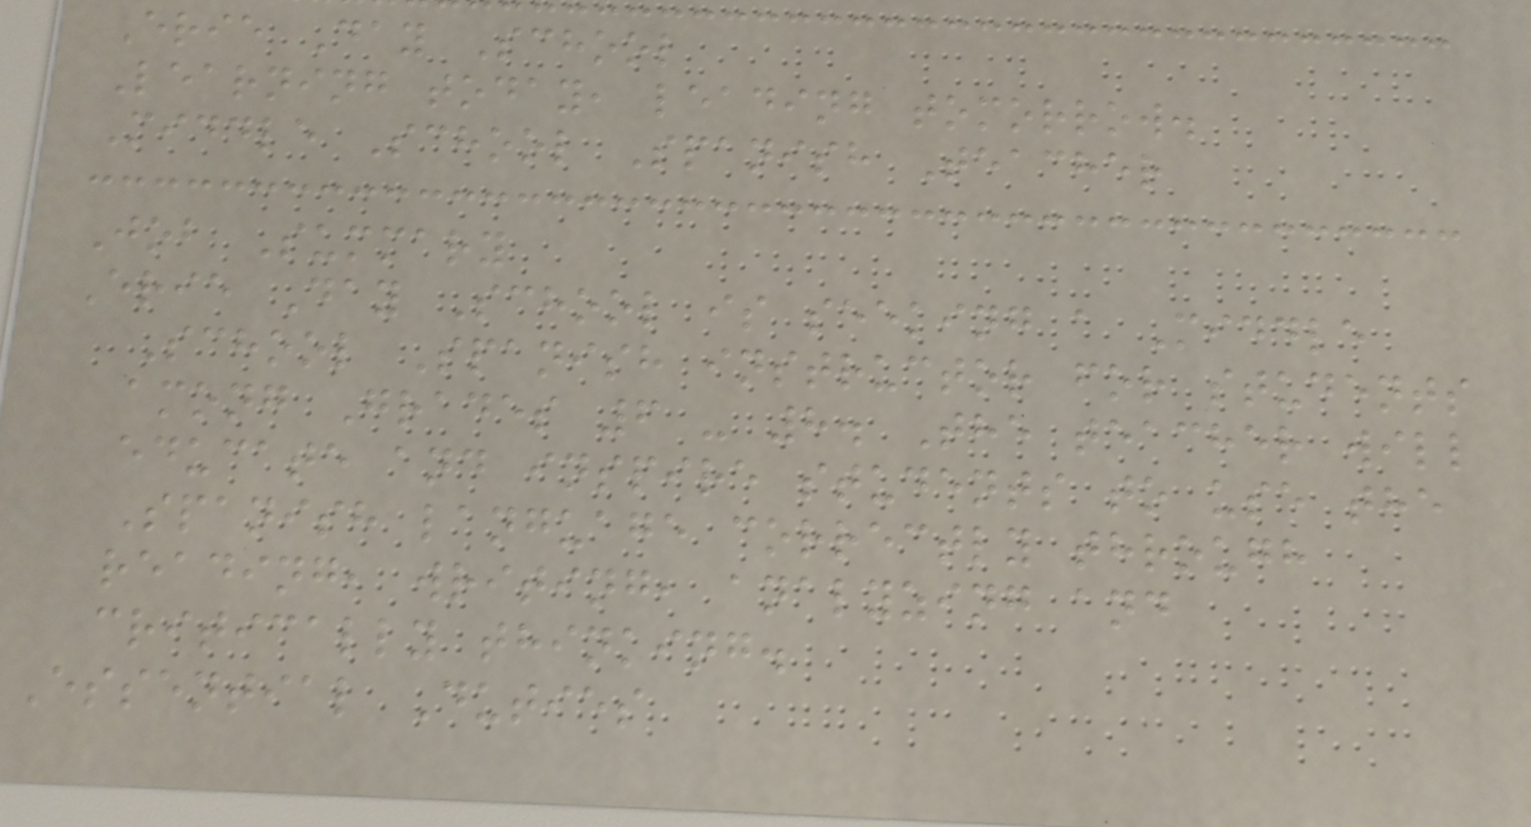Erie Day School
Learning today, leading tomorrow.
Middle School Spanish Teacher
Job Summary
Erie Day School is seeking a Middle
School Spanish instructor for students
among Grades 6 - 8. The teacher will
educate and inspire students to use the
Spanish language correctly through
reading, writing, analyzing and
critically thinking.
Essential Duties
